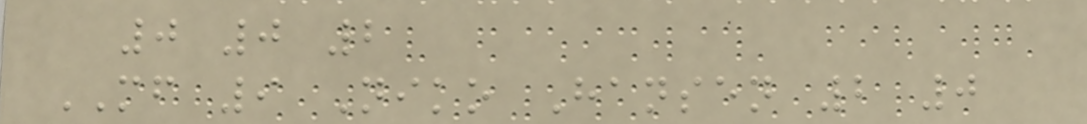0 0 2
MF 9 Niko Hansen 2 0
